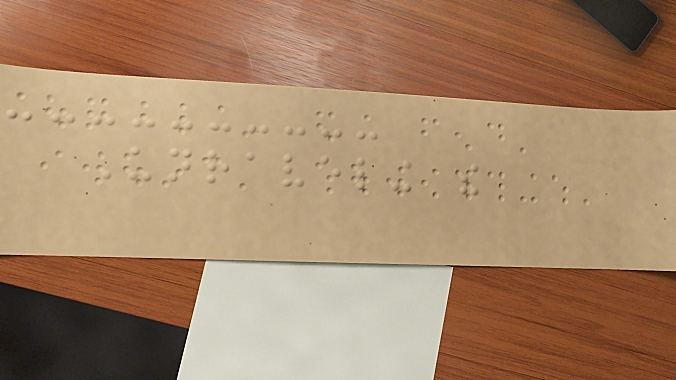Unraveling the
